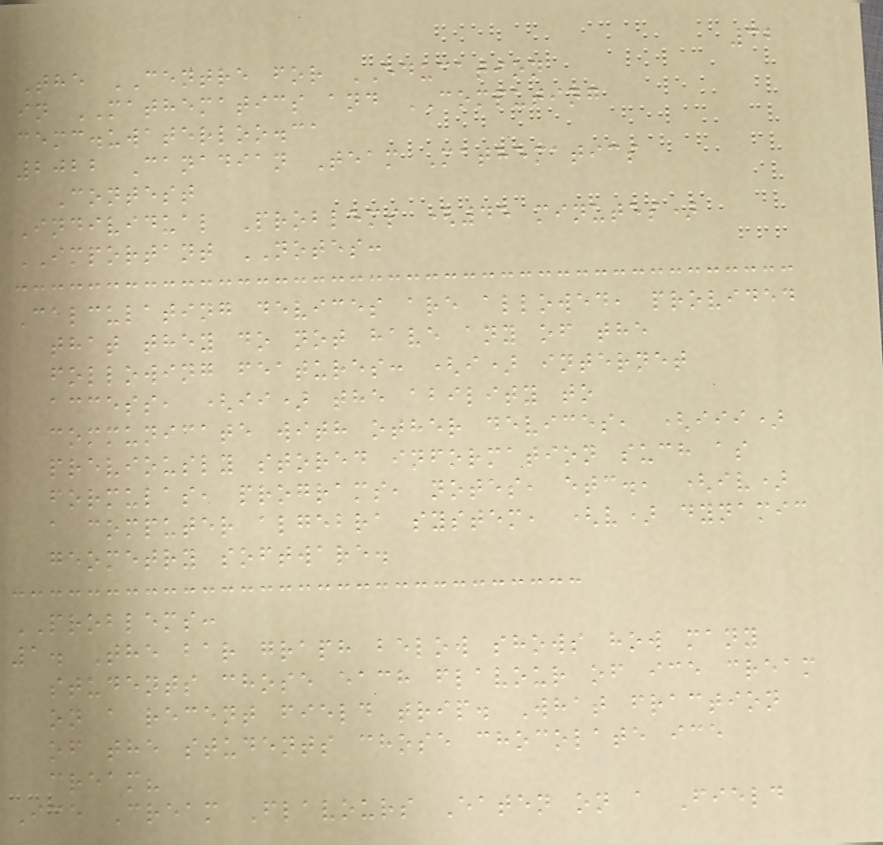32
The CENTRE for EDUCATION
in MATHEMATICS and COMPUTING
cemc.uwaterloo.ca
2022 Canadian Team Mathematics
Contest
Individual Problems (45 minutes)
IMPORTANT NOTES:
Calculating devices are allowed, provided
that they do not have any of the
following features: (i) internet
access, (ii) the ability to
communicate with other devices, (iii)
previously stored information such as
formulas, programs, notes, etc., (iv)
a computer algebra system, (v) dynamic
geometry software.
PROBLEMS:
1. The bar graph below shows how many
students chose each flavour of ice cream
on a recent field trip. What fraction
of the students chose chocolate ice
cream?
Ice Cream Flavours Eaten on a Field
